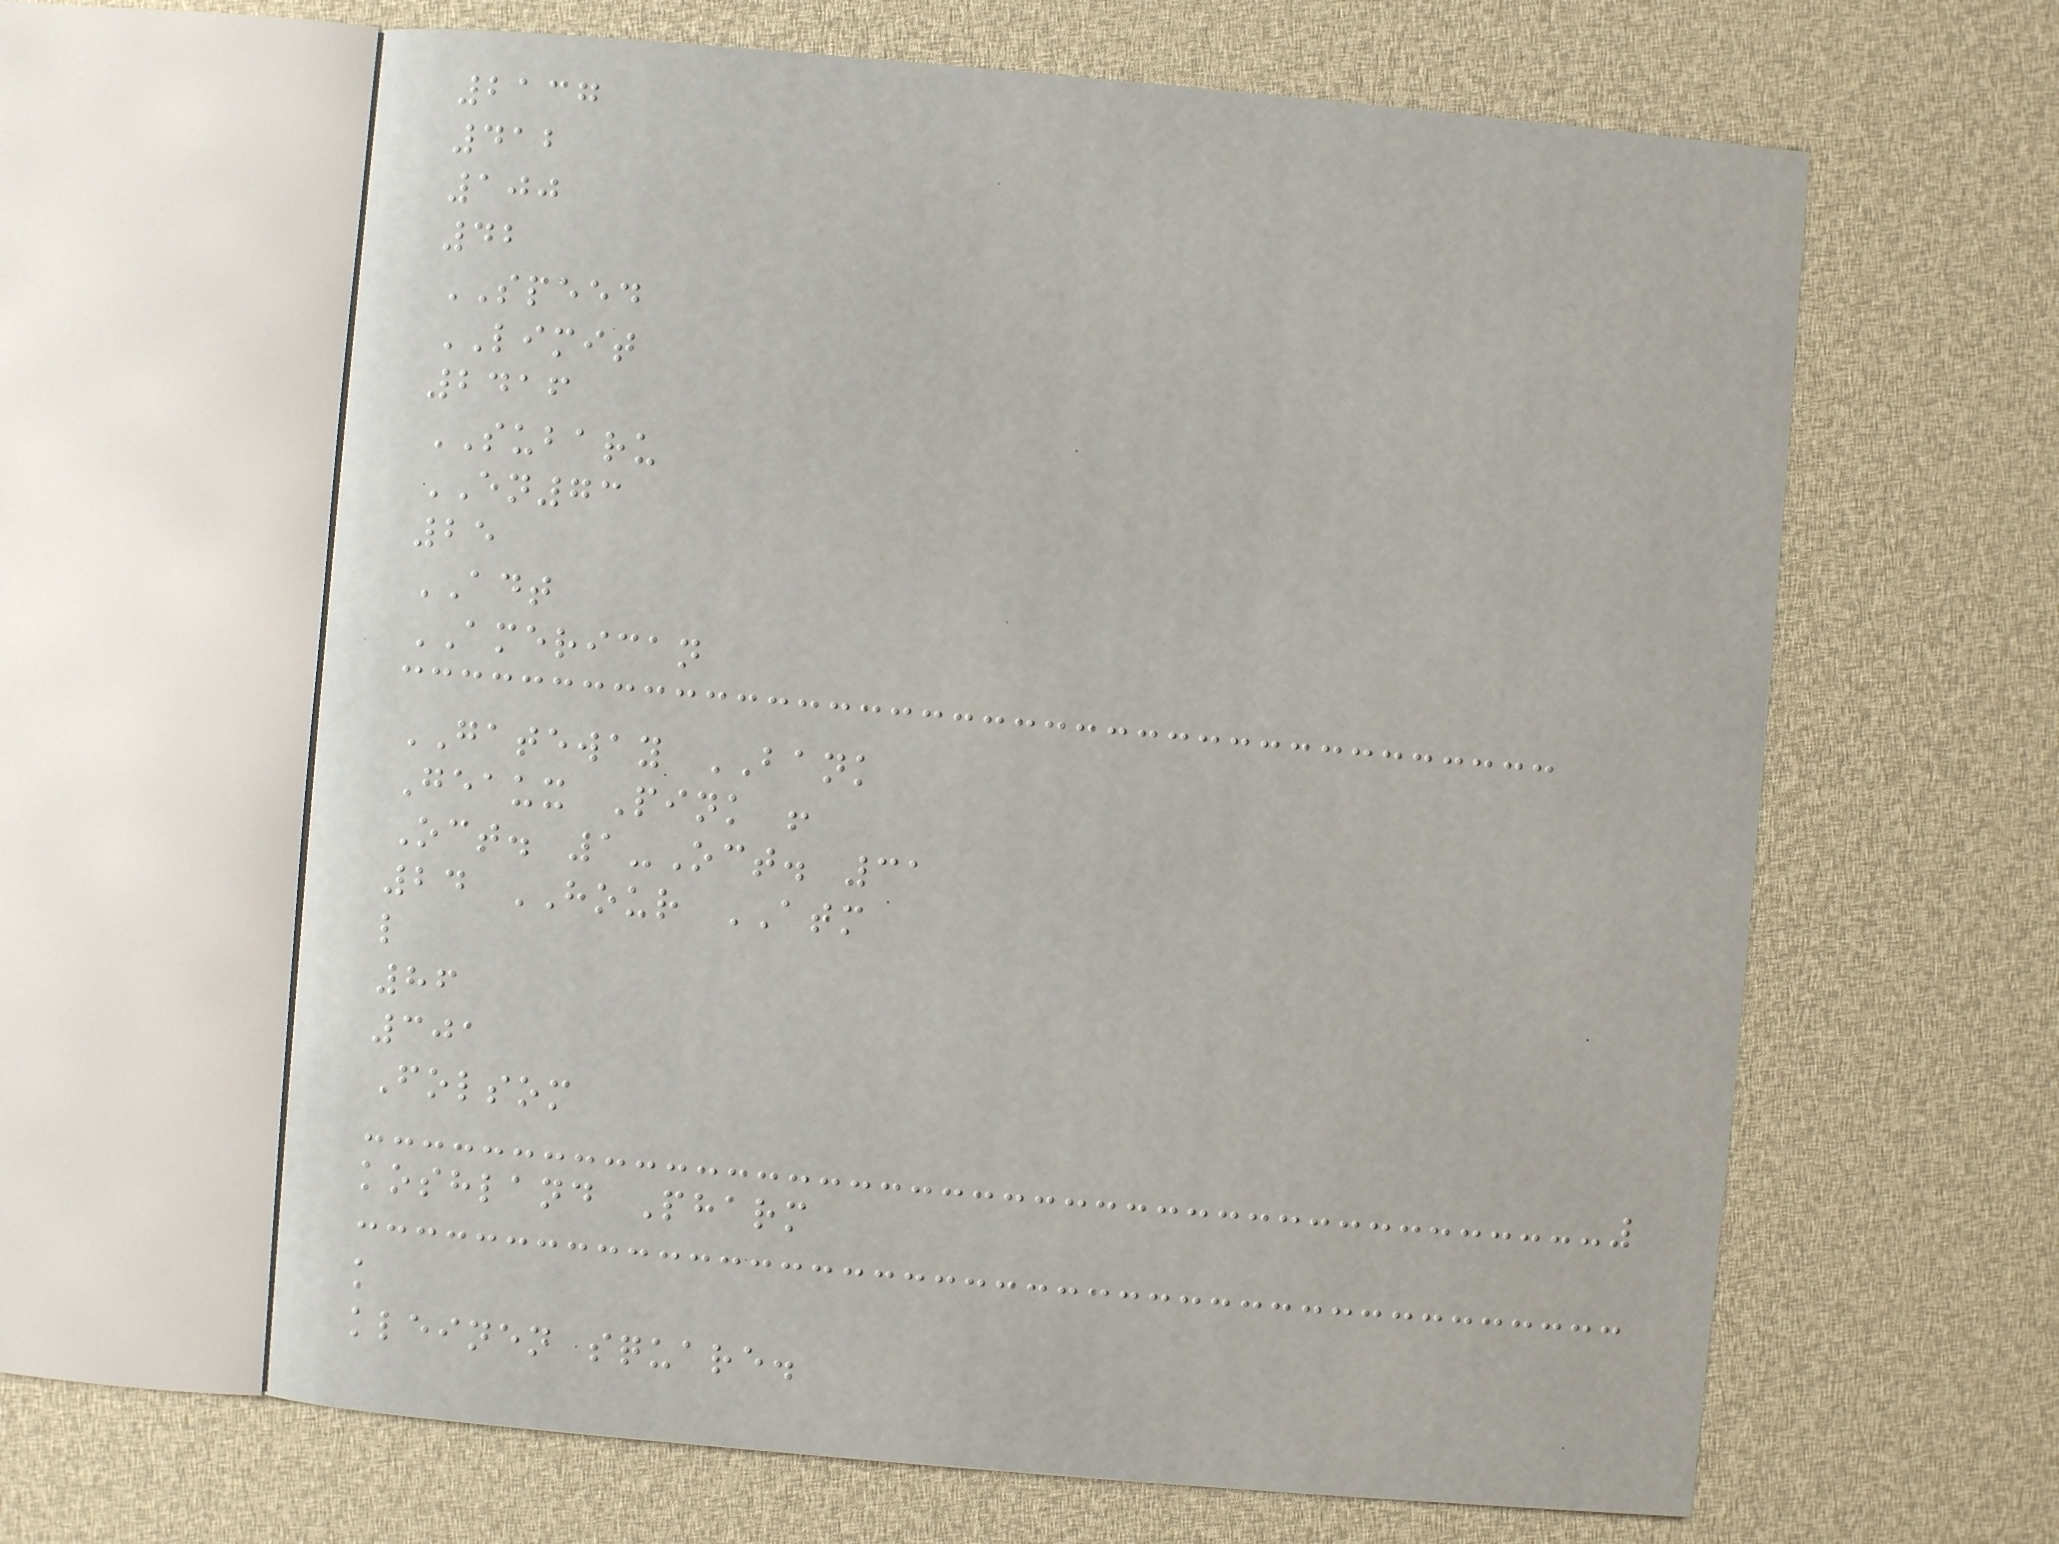2137
412
100
42
SPEED
LIMIT
2416
SUBARU
EN73
25
ADT
AMERICAN
GATEWAY BANK
Geaux Pink !
Oct. 1-Oct. 31
24 HOUR ATM
l
86
301
Folsom
koshland Pharm
k
kleinen square.
